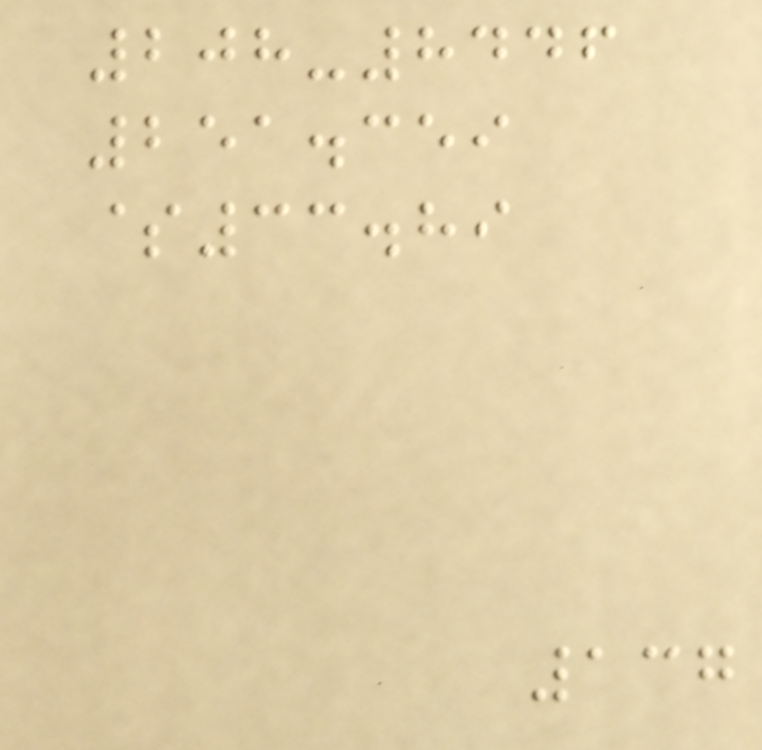208-8446
251.359
$33.89
137
